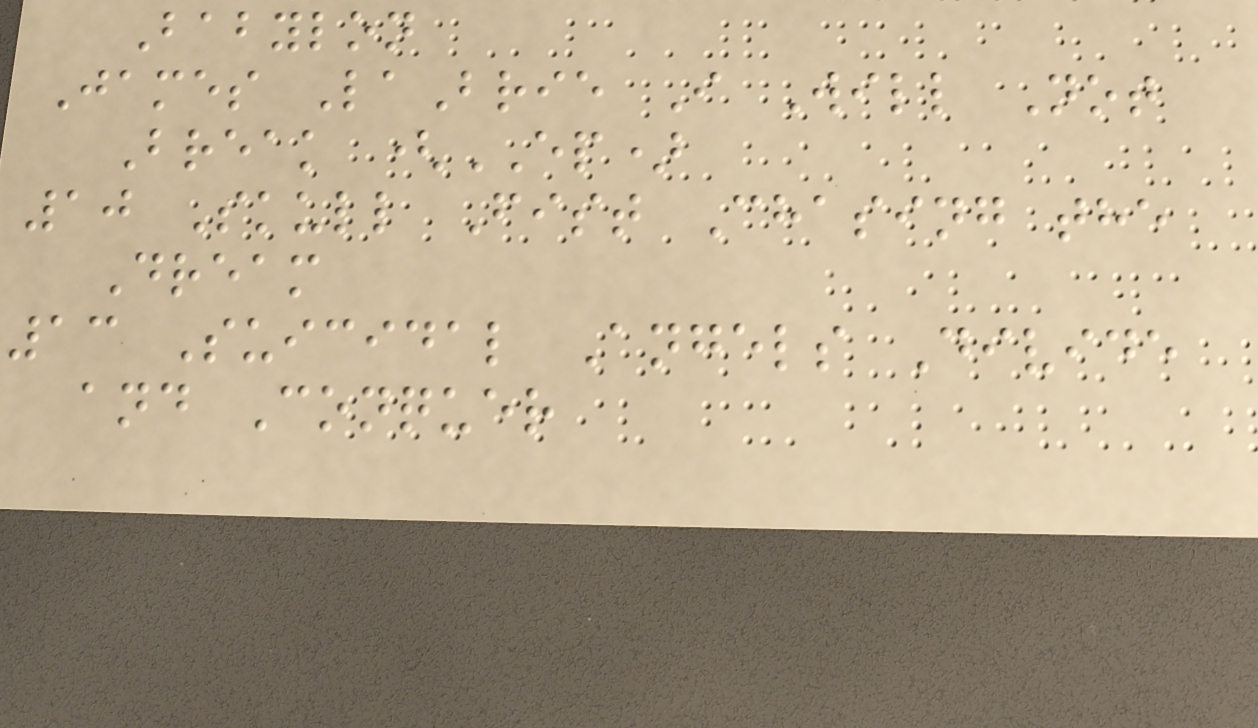Babylon
James LaBrie I Will Not
Break (EP)
10 Skull Fist Chasing the
Dream
13 Suicidal Angels Divide
and Conquer
